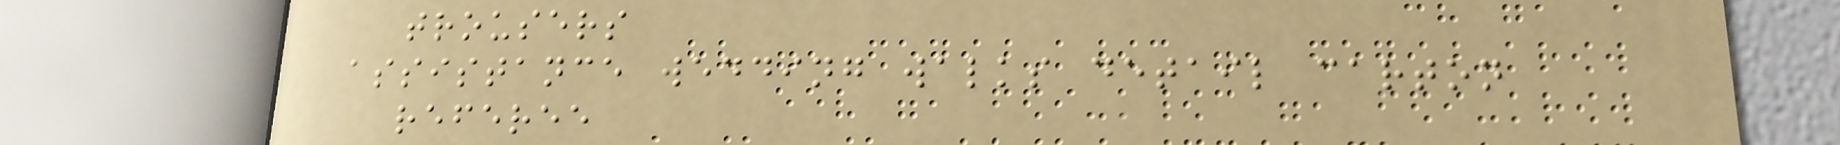trousers
assistance wedding walks detail carton
referee
